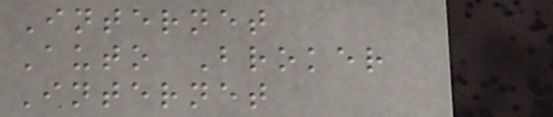Internet
Auto Broker
Internet
